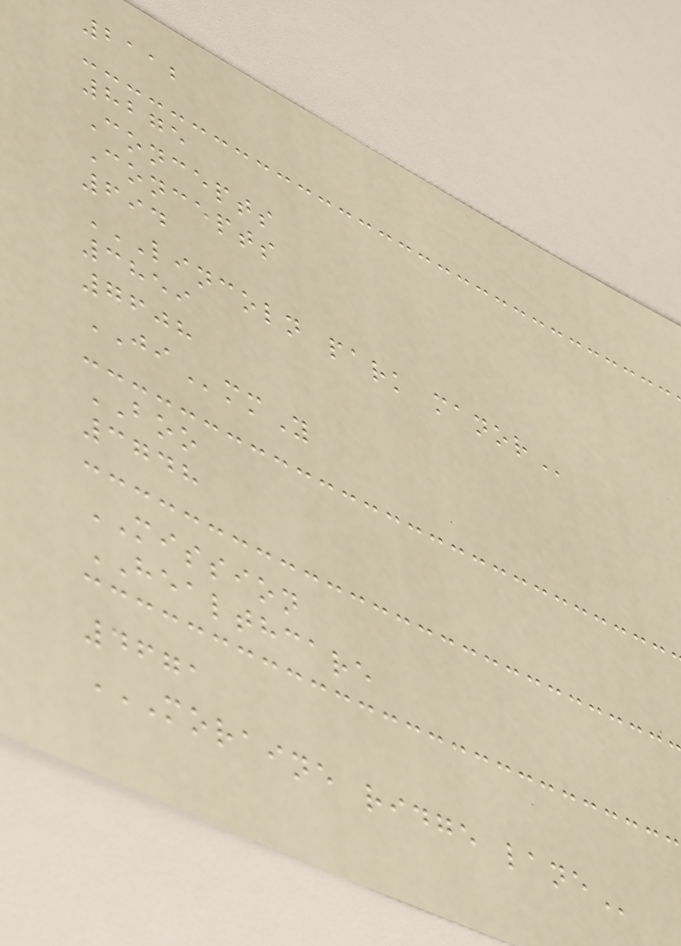2112
8275
Concepts
Concepts
694
LINCOLN PARK MANOR
3859
7608
JImmY
BOO
3748
MISSION
HEALTHCARE
4671
MORAINE RIDGE LANE
